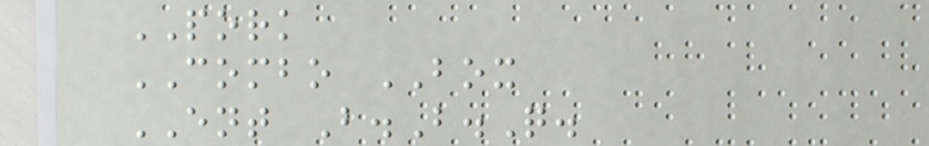PORK
COMBO BOX
ENT B.B.Q.
